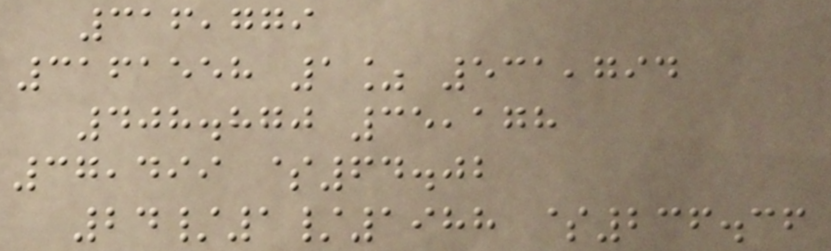316,779
3161558 1% 531,794
408.870 35,178
37,499 $64.02
24/1/1988 $236.36
